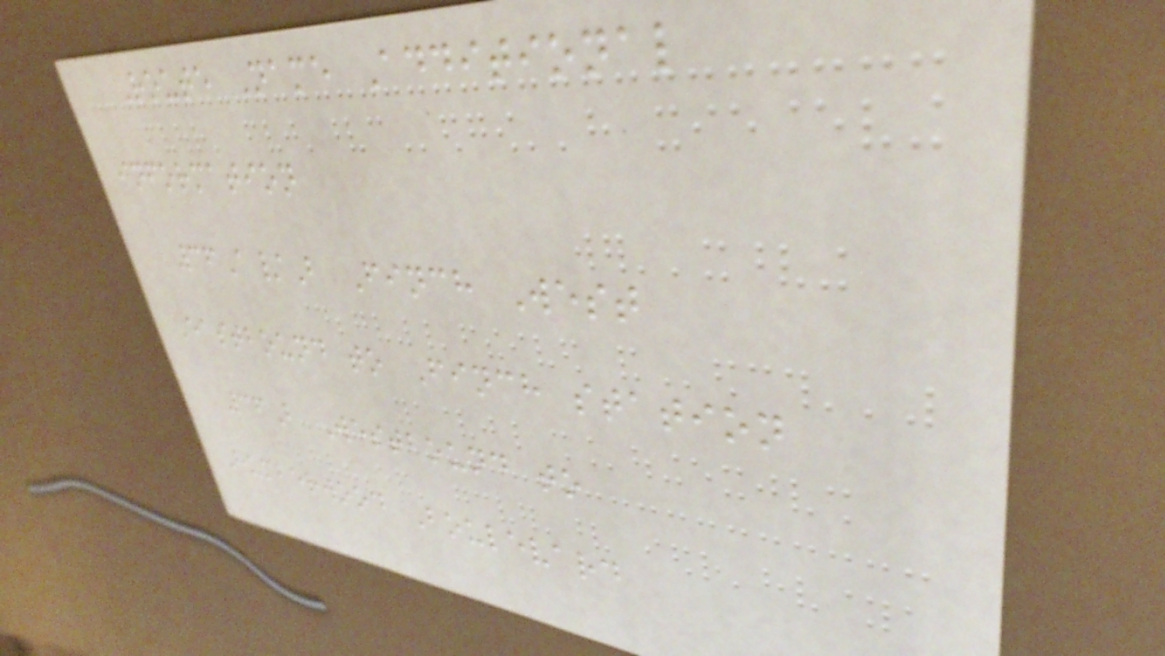Route Name Additional
information
36A/B Finch West
Eastbound to Finch station
36B Westbound to
Humberwood Boulevard
